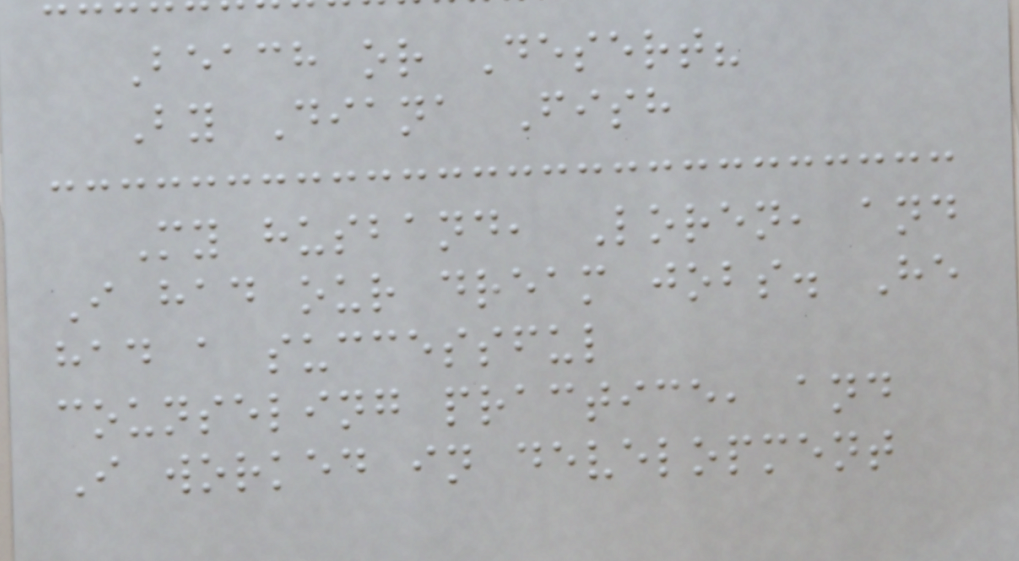Beach or Desert?
By Diana Fish
My husband, Loren, and
I had our dream jobs. He
had a successful
counseling practice, and
I worked in development
